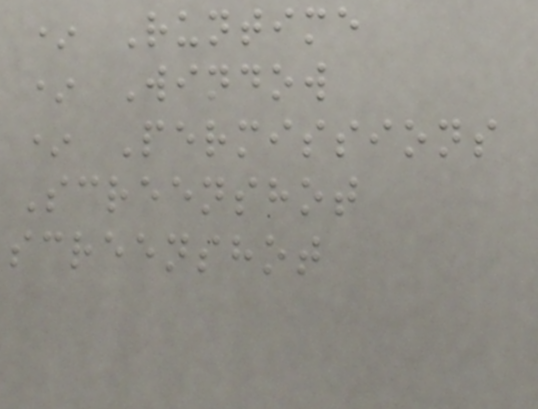* Runtime
* Window
* Permissions
Screenshot
screenshot
